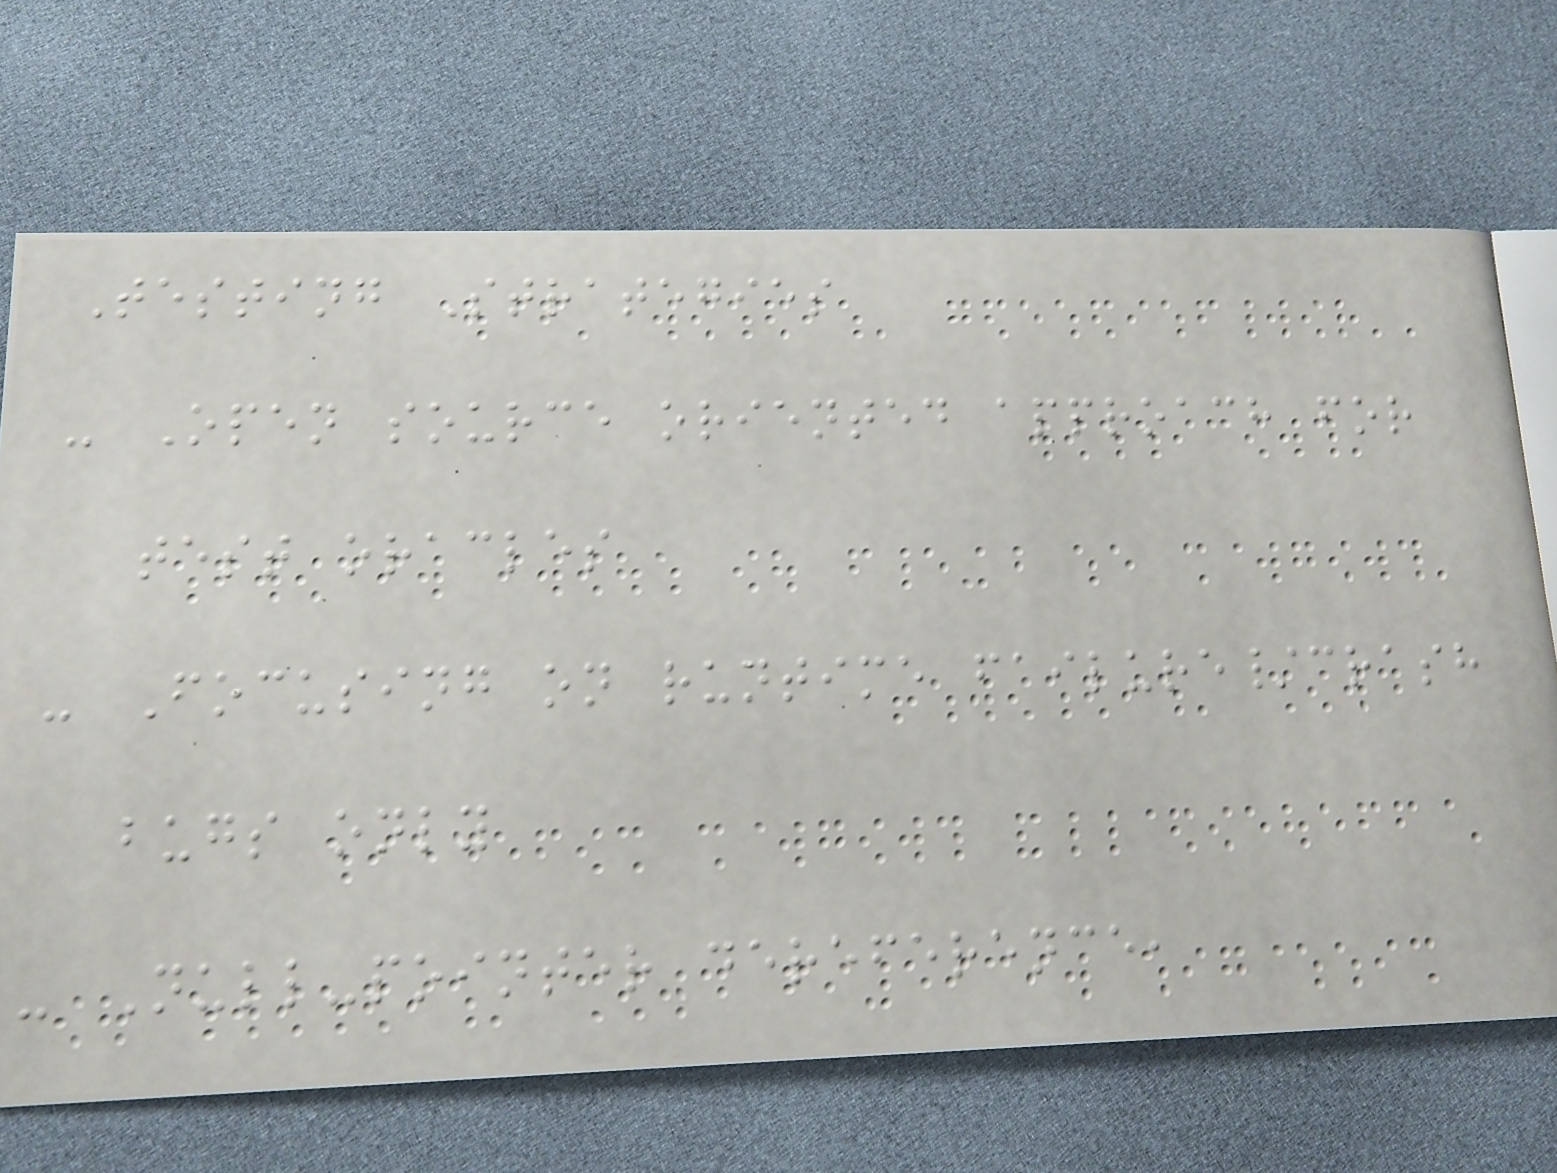Testing Strategies
- Open source oriented approach for
test oracles
- Focusing on runtime failure/crash
bugs only
- Null-pointer dereference,
